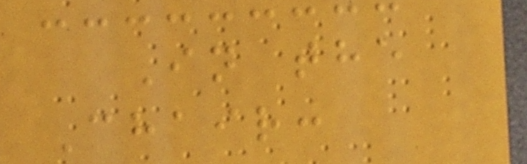In the
Chair:
